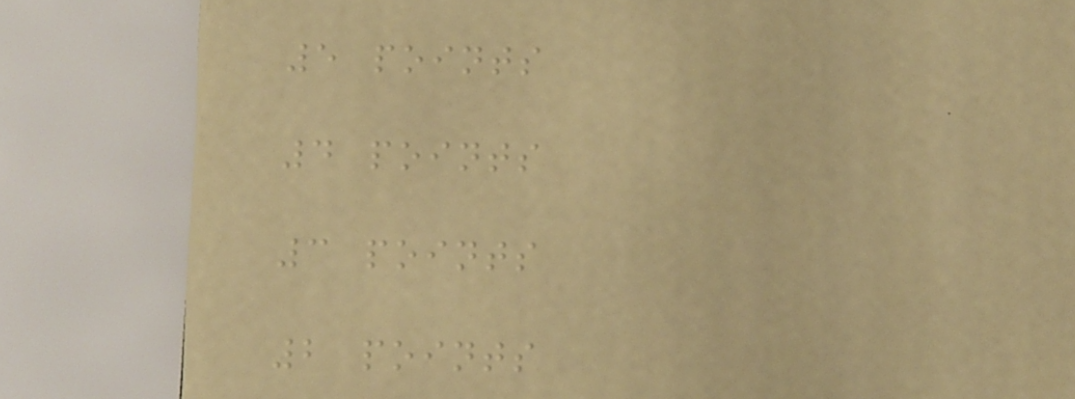5 points
4 points
3 points
2 points
